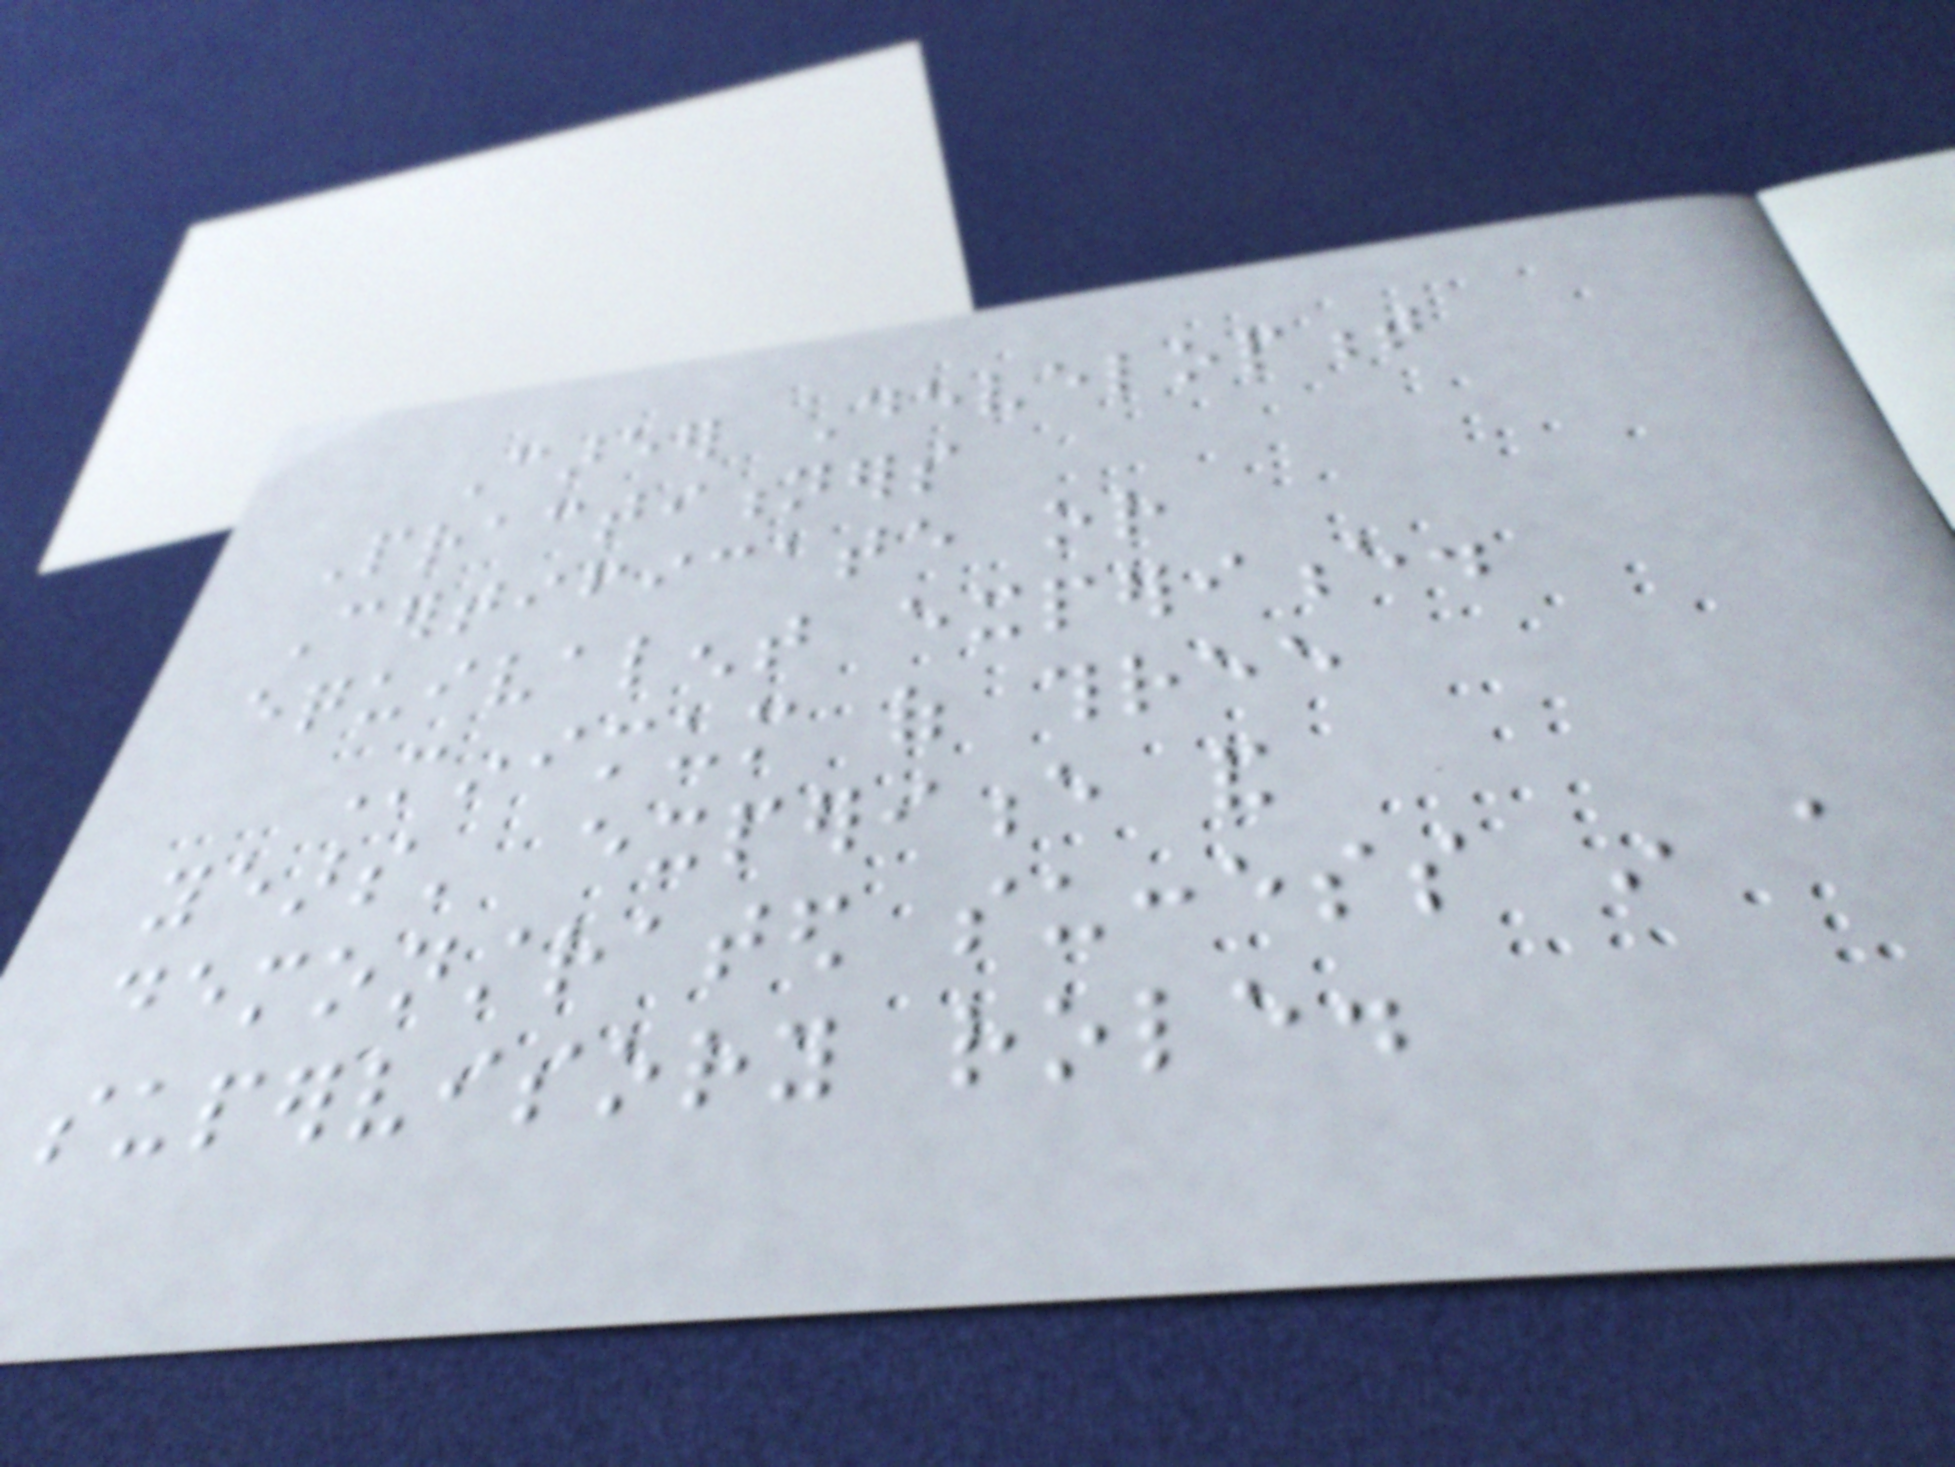Career Development
Practitioners
Certificate or
equivalent experience.
Minimum of three
years' experience and
demonstrated success in a
supervisory role.
